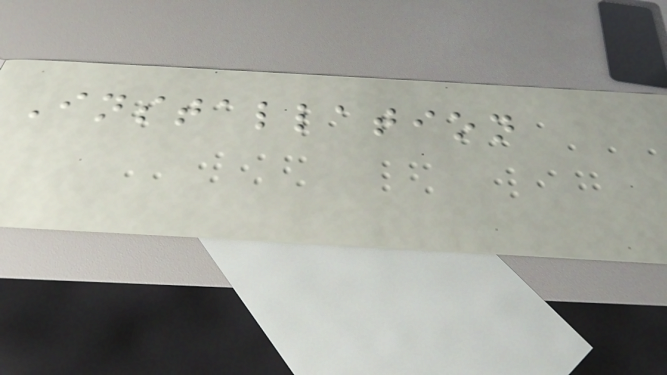Installation
